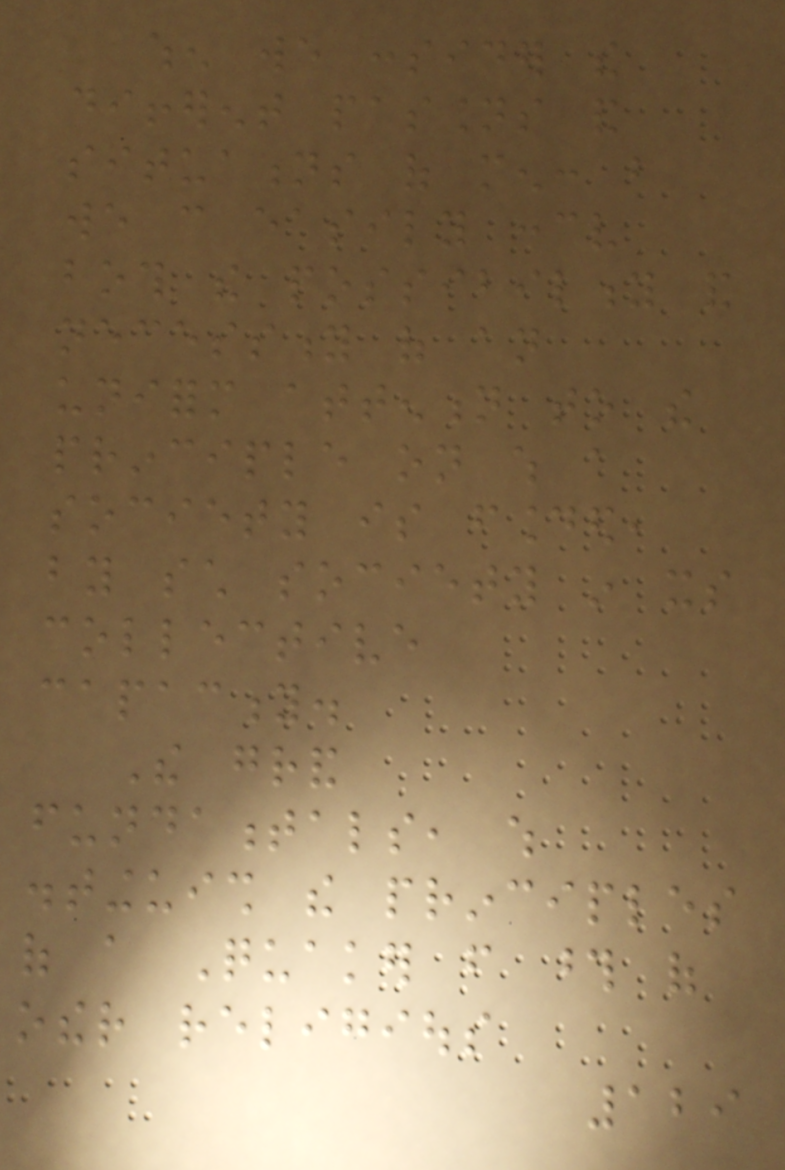when we consider the
different passions and
situations of men: but
we can easily conceive
both the possibility and
necessity of an
uniform attention to the
principle on which a
society is founded,
by such society in its
collective
capacity.
The grand
fundamentals, which
distinguish the principles
of a Quaker from those of
other religious
129
